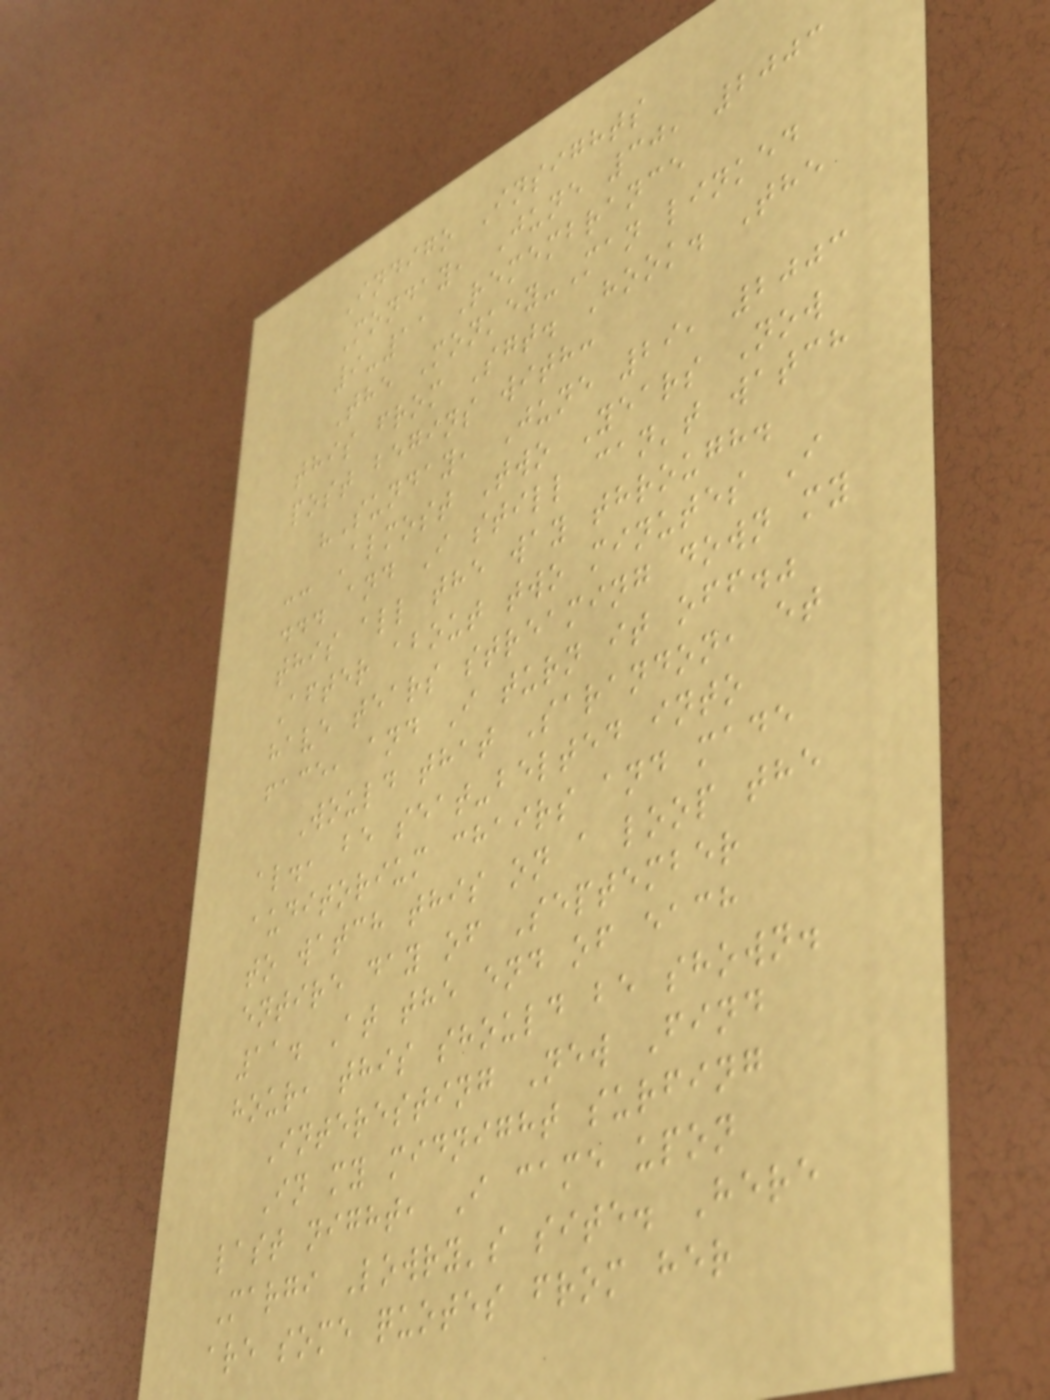Indigo Insights
Monday, June 30, 2003
9-11 Remembrance
The Monkey-Man linked
this from Sgt. Hook. The
post begins with:
"Sunday, June 29, 2003
-- Almost Two Years Now
... and I still can't watch
this all the way through.
After about two minutes I
have tears streaming down my
face, and I turn it off."
Would that Sarandon, et
al., be seat-belted into
auditorium chairs and made
to watch this on a loop the
entire day of September
11. At the end of each
hour, this should be shown.
Interesting New Find
In my midnight surfing
last night, I came upon
Margi Lowry's site. Here
are some quotes from her
